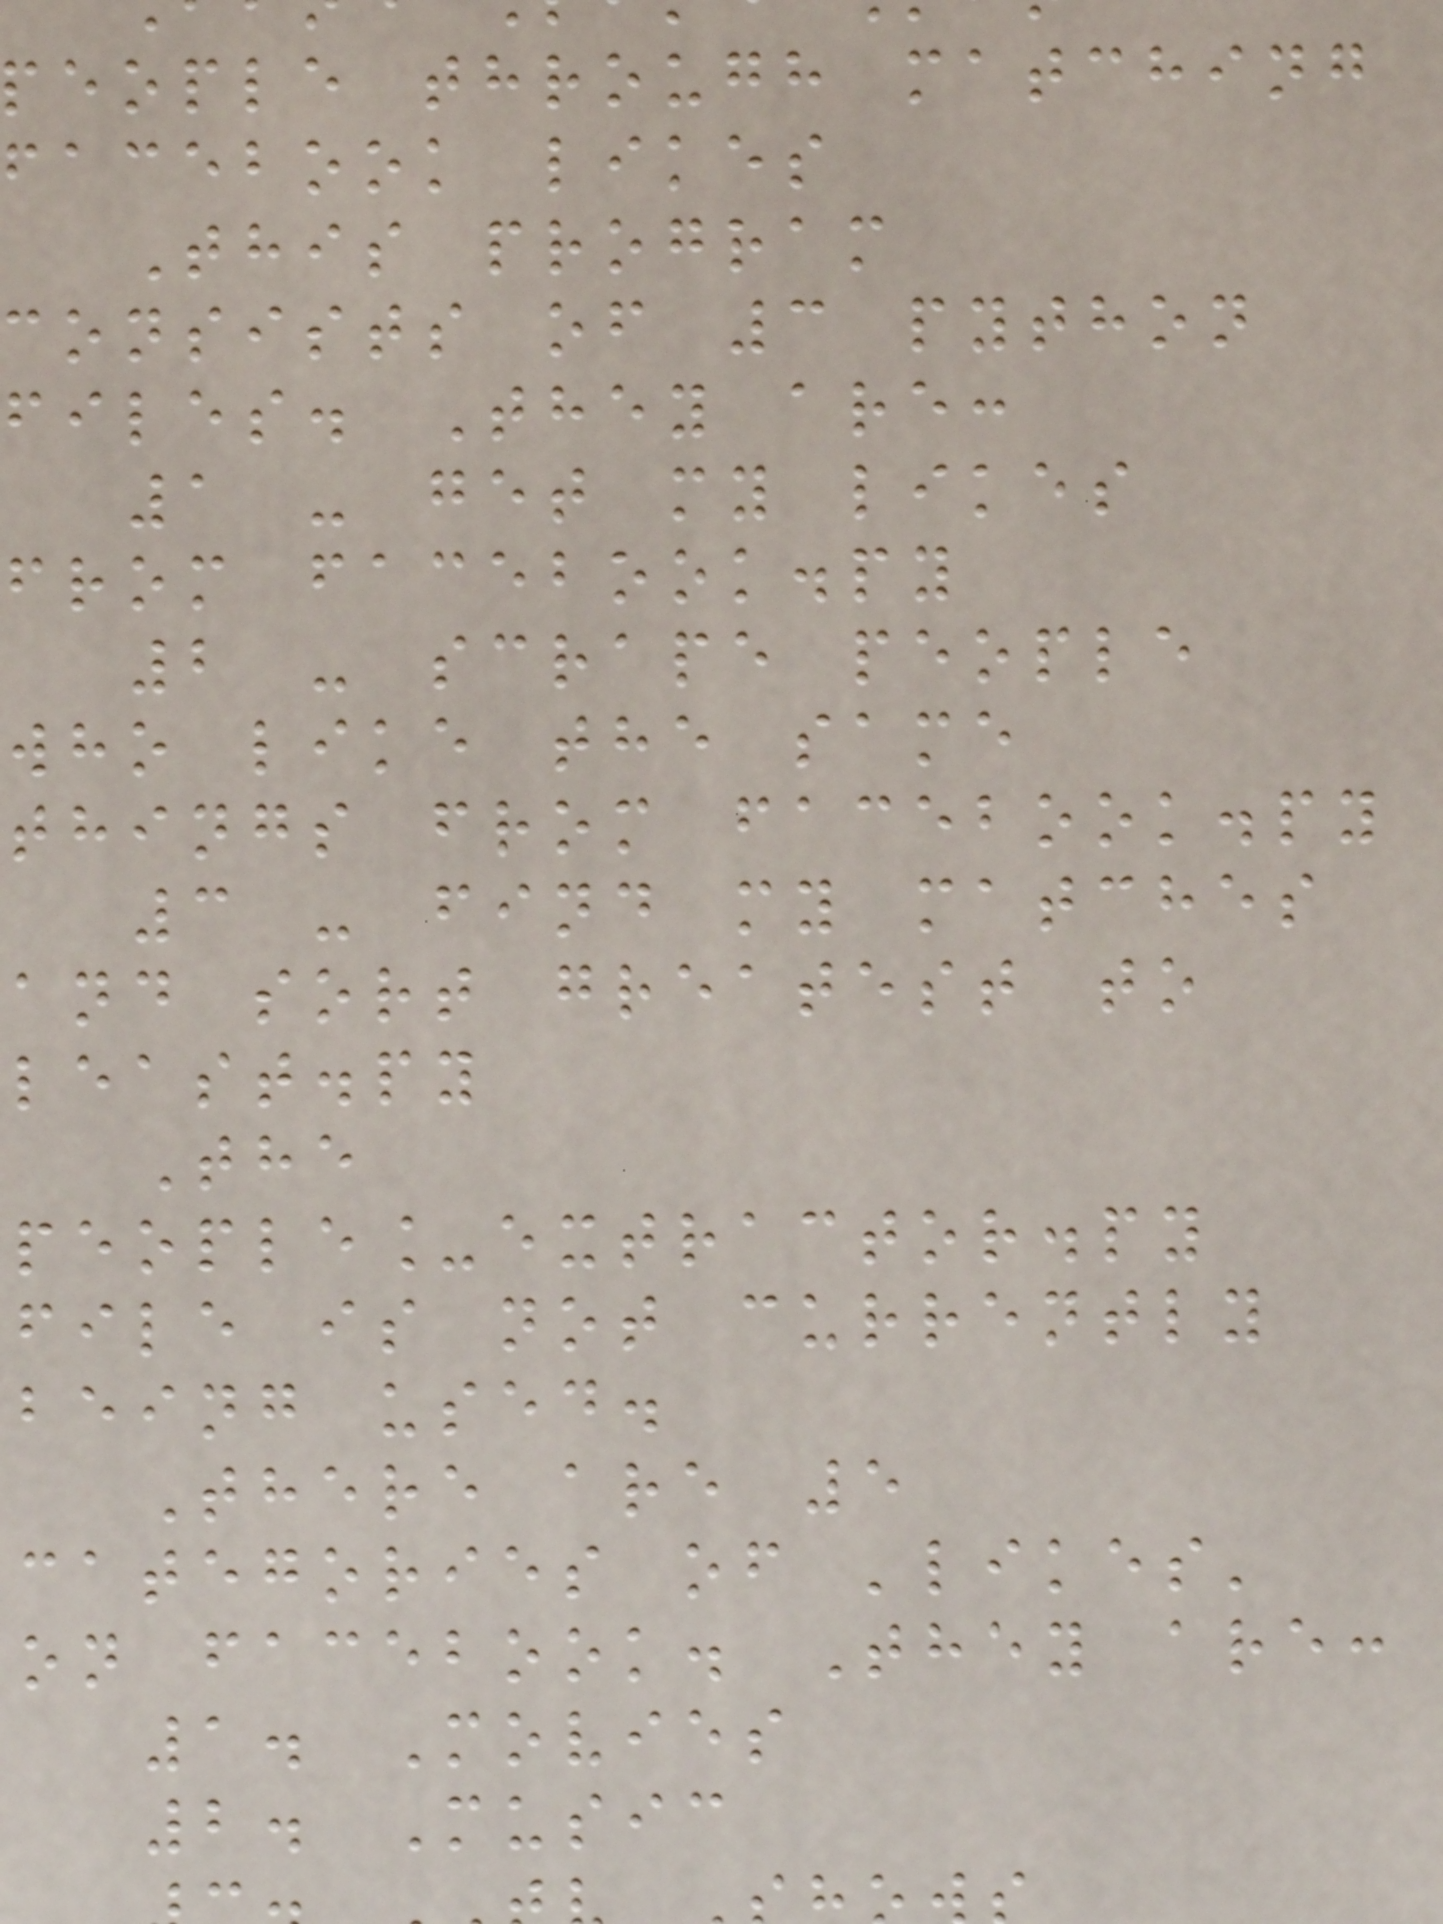people through matching
facebook likes
This program
consists of 3 python
files. They are:
1 - get my likes
from facebook.py
2 - scrape people
who like the same
things from facebook.py
3 - find my matches
and sort greatest to
least.py
The
people_extractor.py
file is not currently
being used.
There are 5
categories of 'likes'
on facebook. They are:
1. Movies
2. Music
